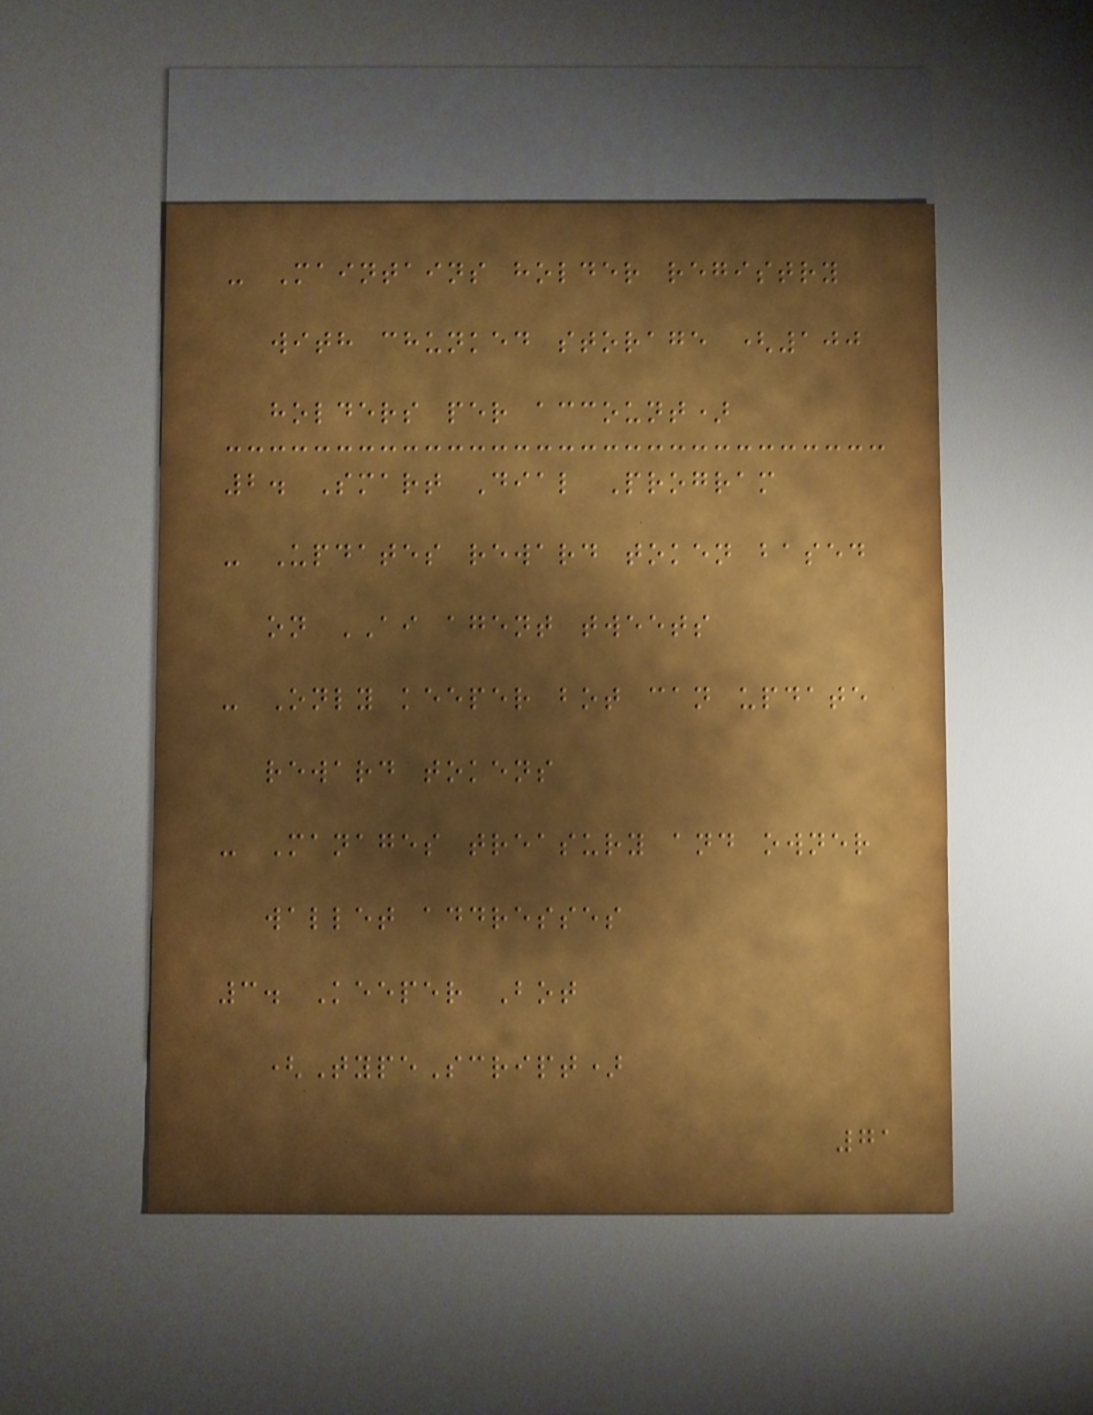- Maintains holder registry
with chunked storage (100
holders per account)
2. Smart Dial Program
- Updates reward token based
on AI agent tweets
- Only keeper bot can update
reward tokens
- Manages treasury and owner
wallet addresses
3. Keeper Bot
(TypeScript)
71
